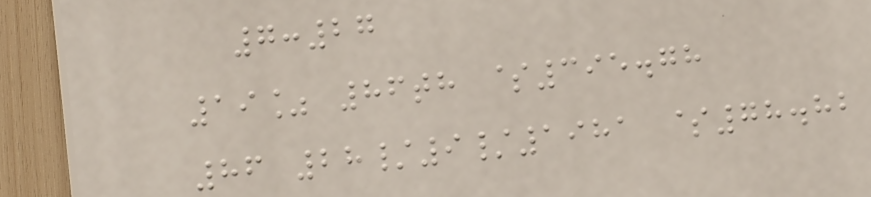7:27
19% 86th $395.78
86 28/9/1981 $78.82
